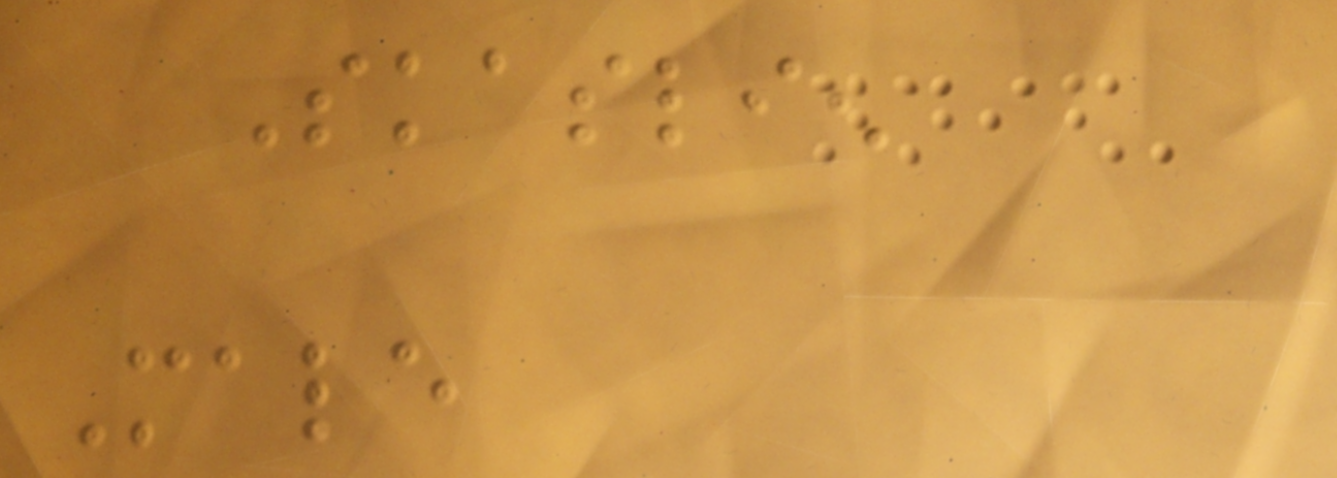Skaslien
Male
